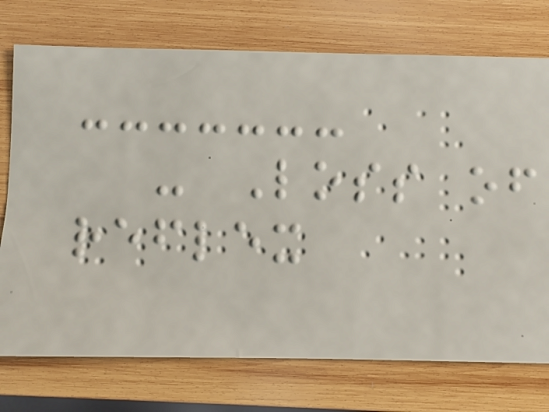- Loss of
reflex
